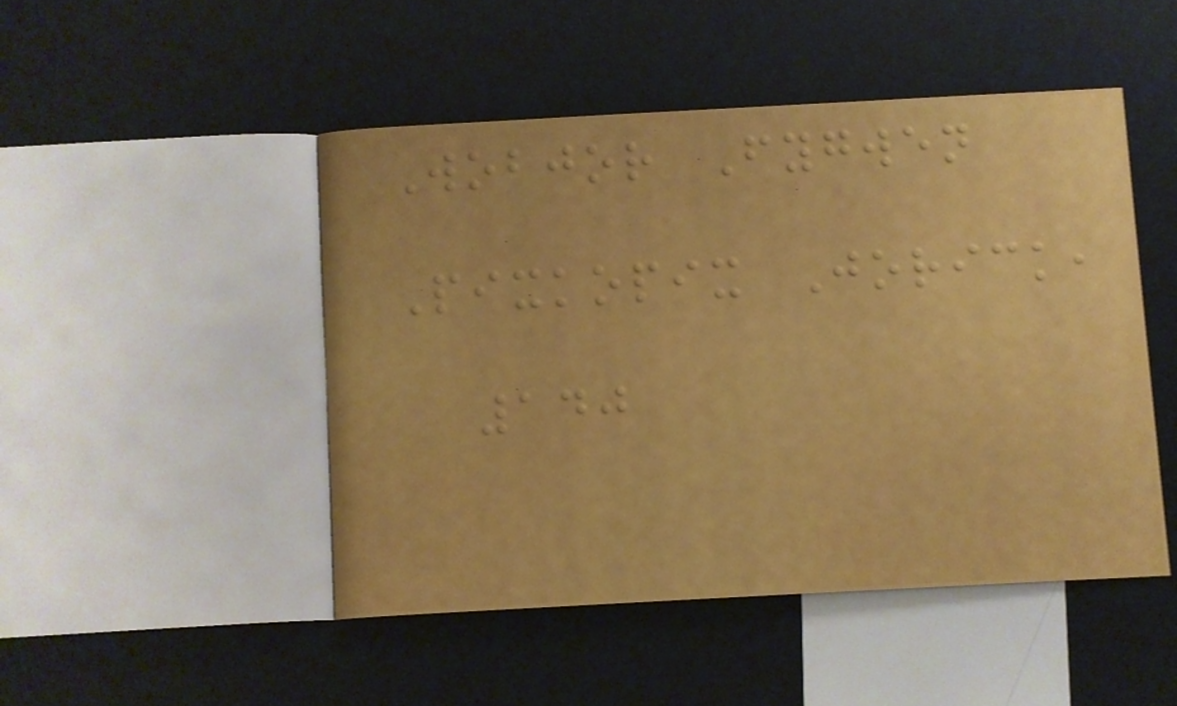Wobjor Fygwen
Pixkopix Jorick,
140
